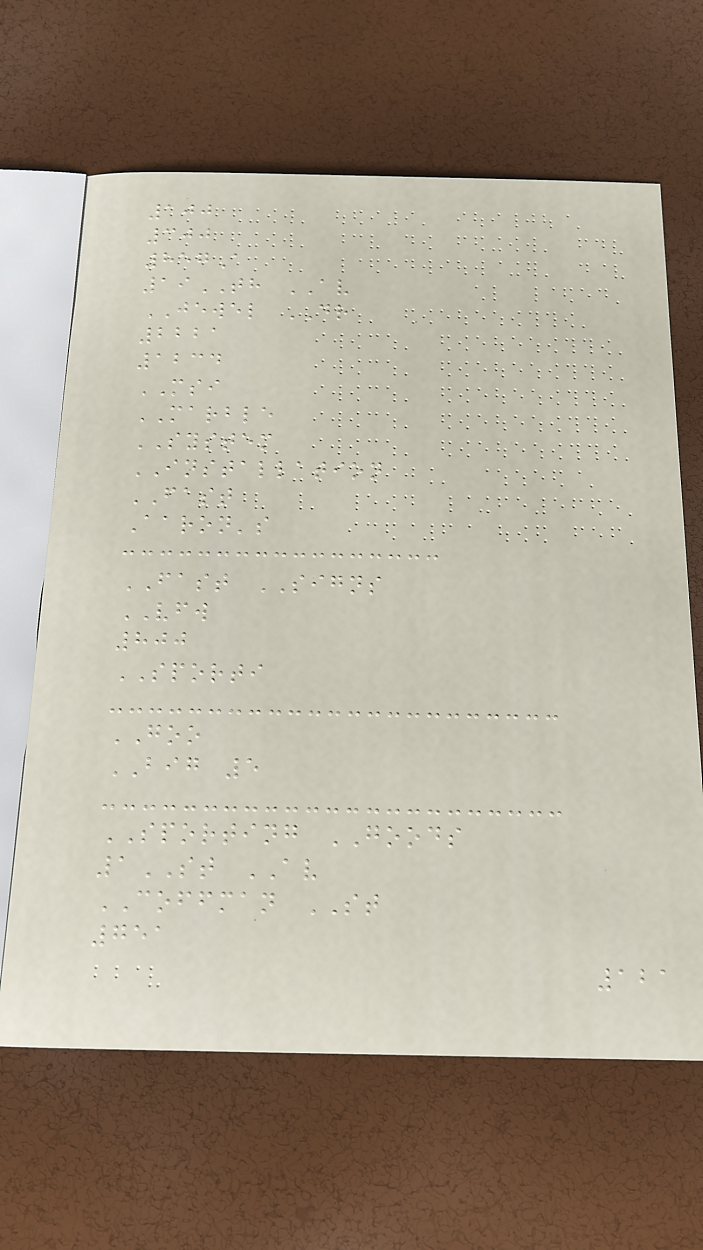100
300
857A
19TH AV
JEWEL DR
2221
1234
MSI
MARBLE
SYSTEM
INSTALLATION
FAST
Aaron's
FAST SIGNS
VFW
800
SPORTI
GOO
BIG 5
SPORTING GOODS
1ST AV
COFFMAN ST
751
121
